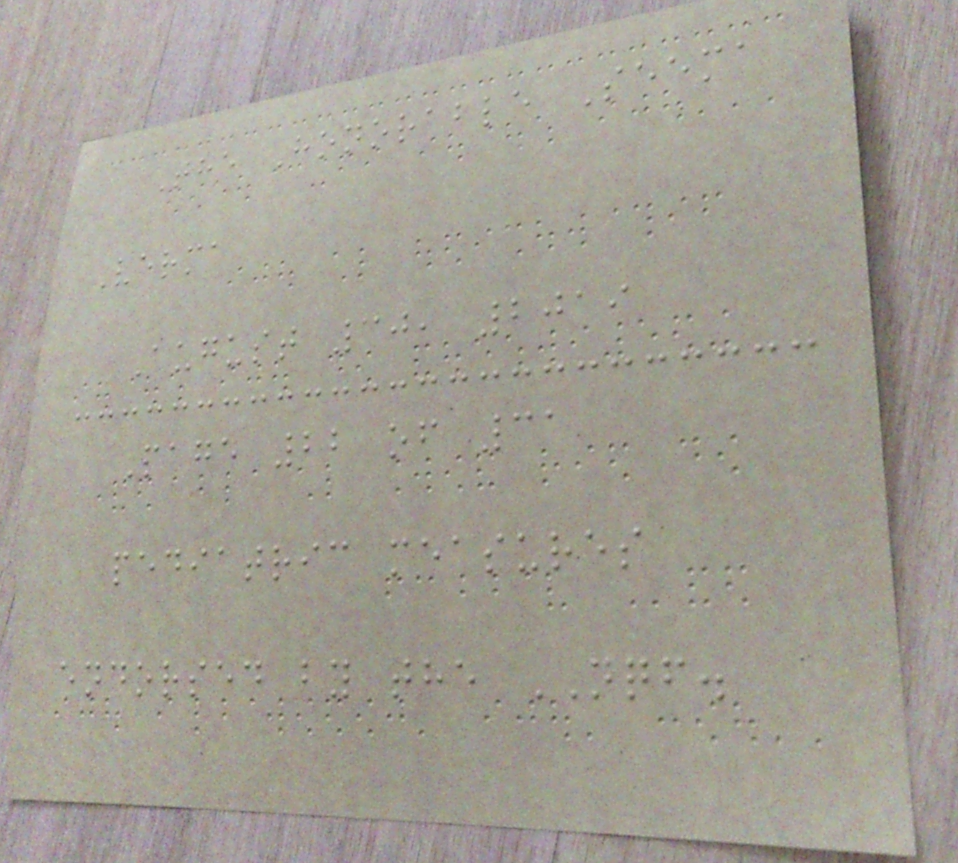The Honorable Seema
Verma
August 30, 2019
Page 22 of 31
pediatric measures
endorsed by the NQF.
